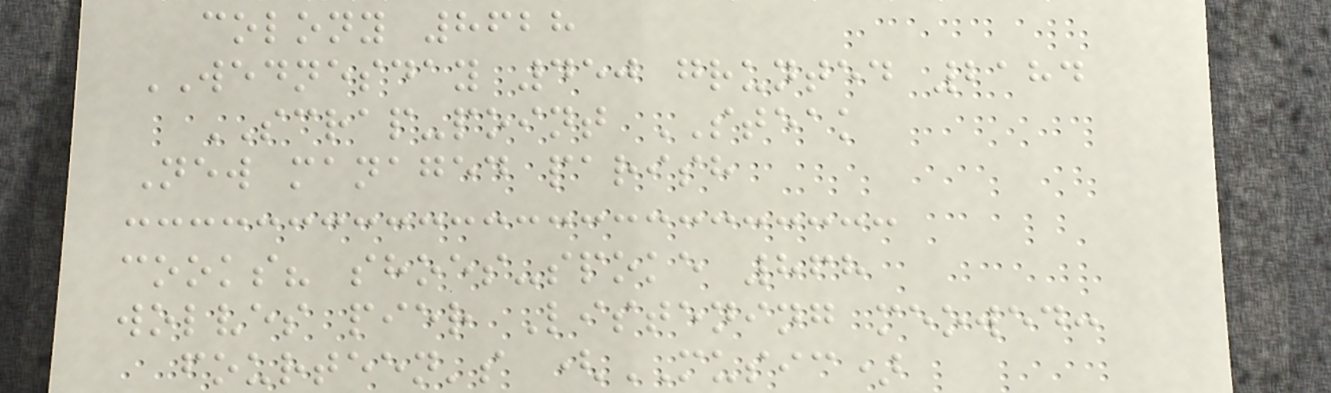colony 8628
WEDNESDAY 450 grunted 2184
SCRAP-point STEAK
New managed parish
cooks? shoes-spoke 868
wolves pier Listening meowed:
fourteen's (MUSIC)
